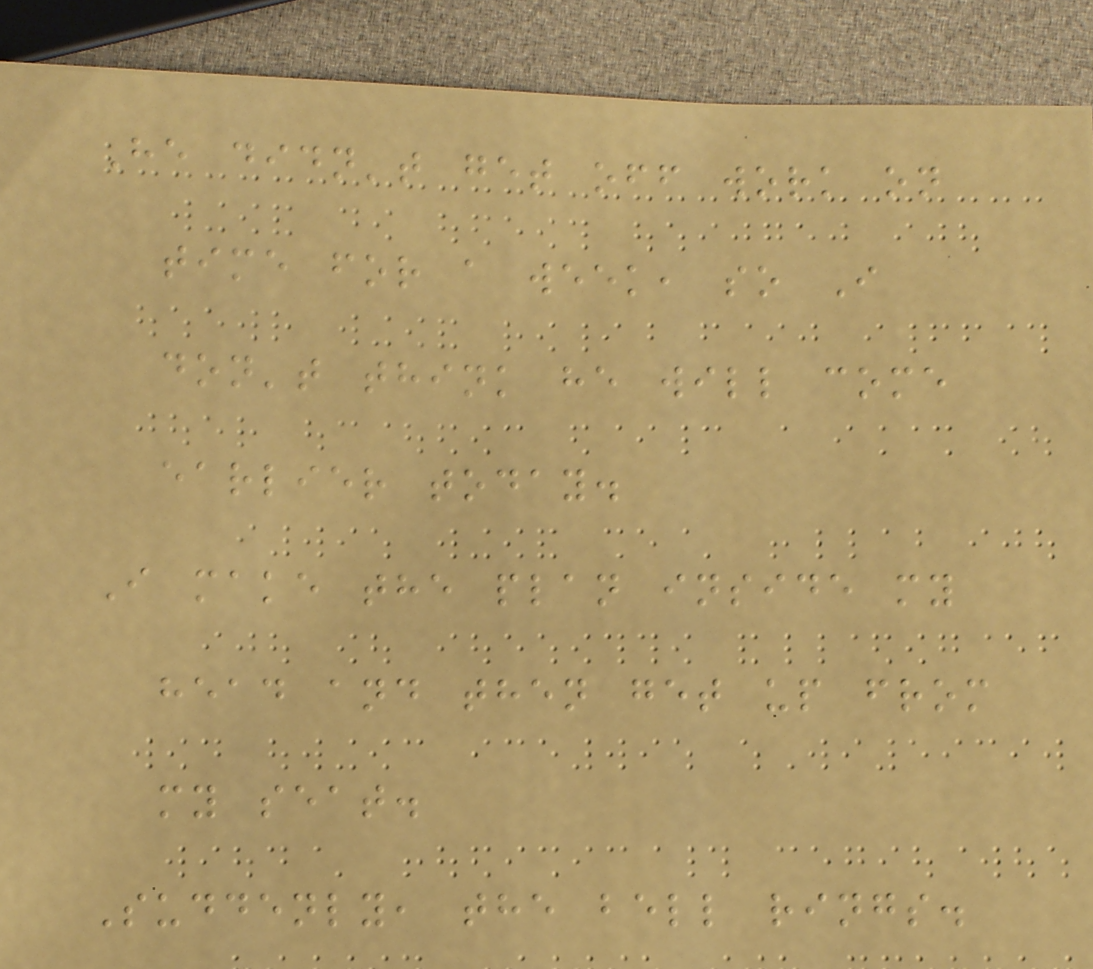He didn't get off work on
time for a week, so I
don't think he will come
earlier today.
I make the plan inside my
head and then get up from
my seat.
Suddenly, the bell rings.
